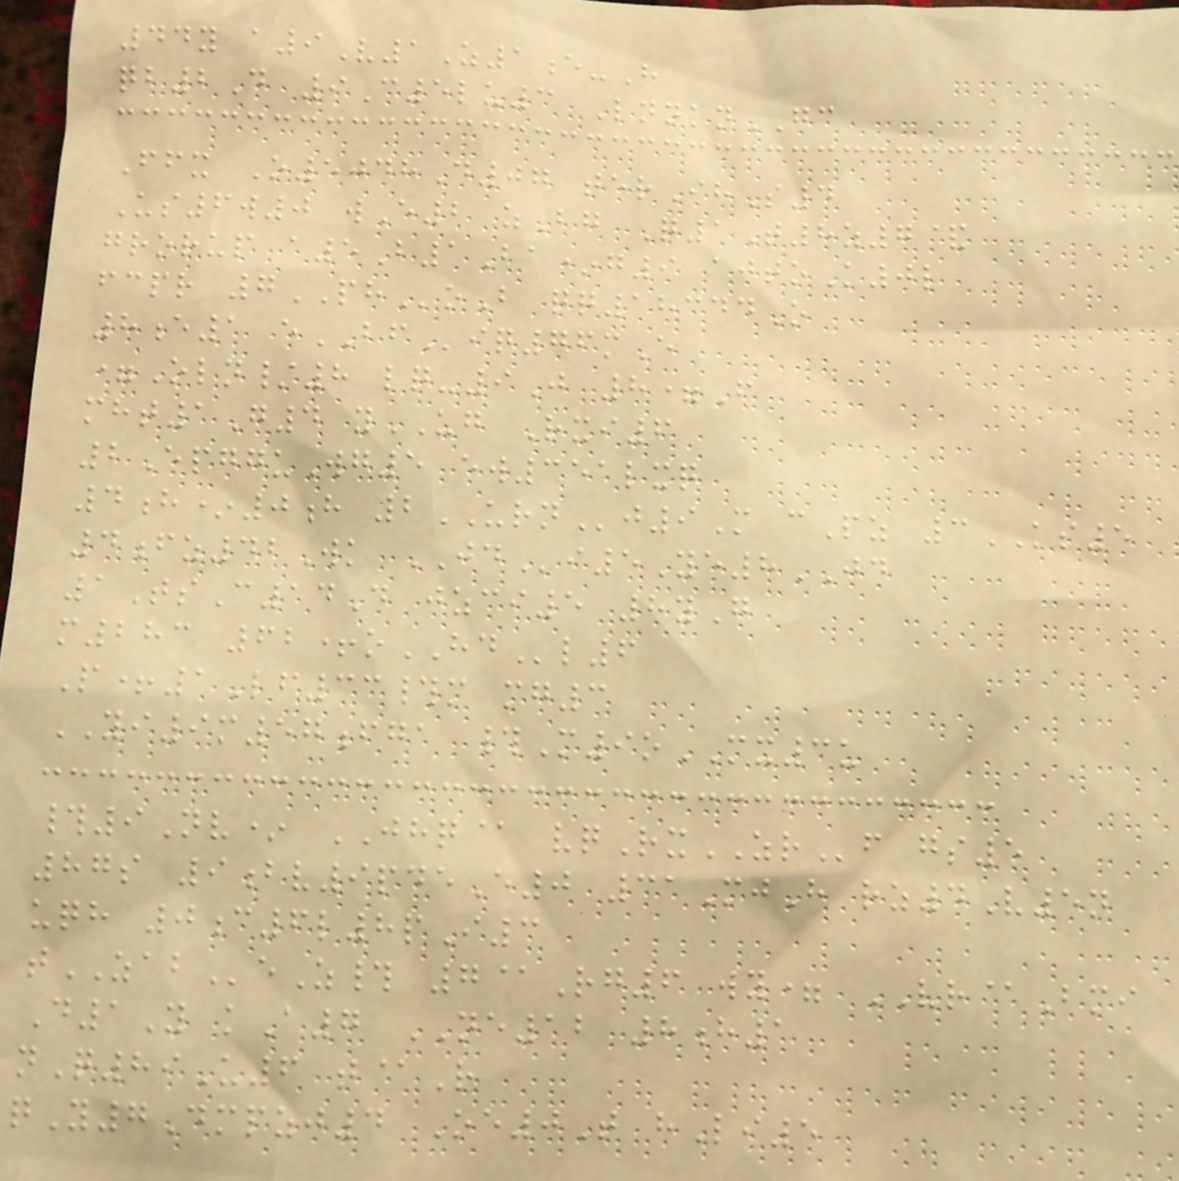44y a9V1Z1e-H
qb2D 9C5lu3 LnnknGC
Ffx O5048D07 terIhS4
Us6w0 wE2 zBg Q1T8z7&
grorup a5B1Ba*g9 ajtoK0l
fcpr 7PHoB qq18344O
8e1 eBFiq76mE
=Oln/8 lq-9J 8=F
mht1G4 yUG Rxi6
2EpgguWg5 ew351lxq
4h*0h 2URNj9M cPz 3KS5
4fz42Wk JDi5Ye8JD
1TsC14D jzci5 8yG
m283 62+oHDl6
P+1Lf33#m mg3
YI9m57fga #M9oMX3u
#9Nv* JHQ@ vqRxZRf gs5
87s 9bv9pdeE0 31MjH rz4V5n
uqh 0c6l8pI3
tZABeZ# 7@Rg6 wy= VR@Bmi
D1Y kA7 NE12 8h1
nQ89U6 t@R
qY7Dmpzj4 Oe0T hLi5
